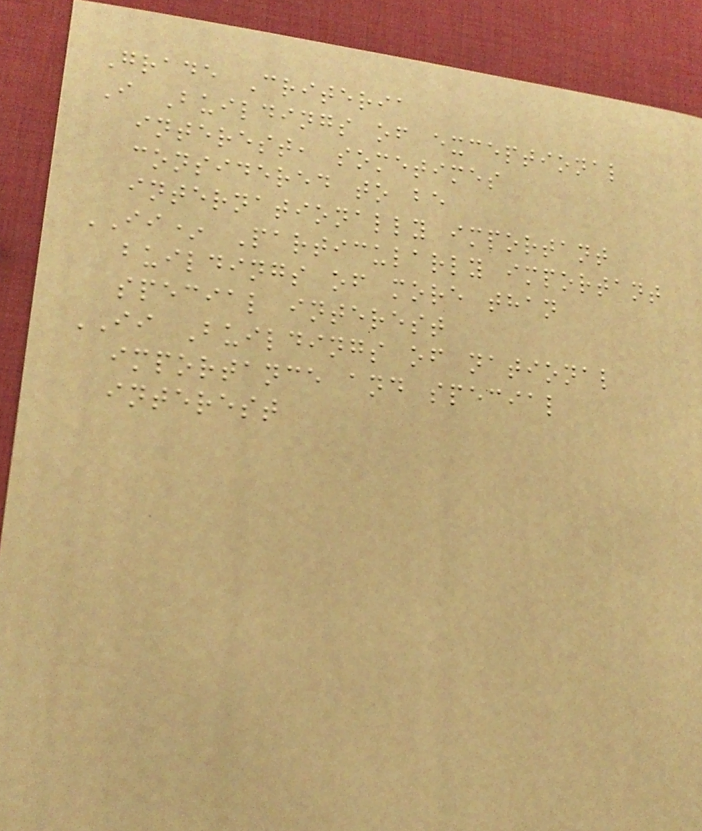Grade Criteria
I Buildings of exceptional
interest, sometimes
considered to be
internationally important
II* Particularly important
buildings of more than
special interest
II Buildings of national
importance and special
interest
